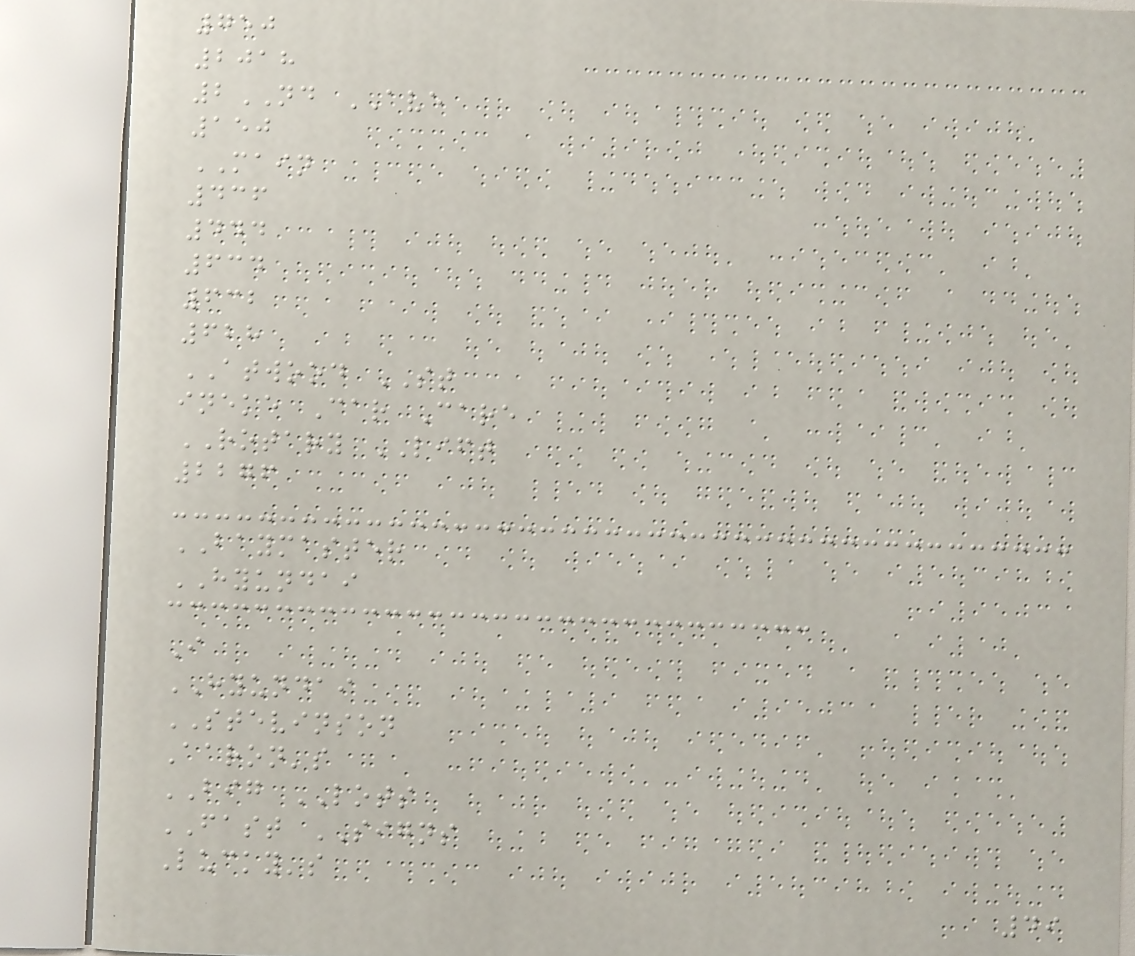750
2018
2ND AVE
150
MAIN
436
444
634
632
628
ATWOOD ST
ineke Car Care
ROTARY LIFT
2276
BAYMASTER
HYUNDAI
I
HYUNDAI
STEVINSON
Aaron's
BIG LOTS
FAST SIGNS
Lucky's
49
